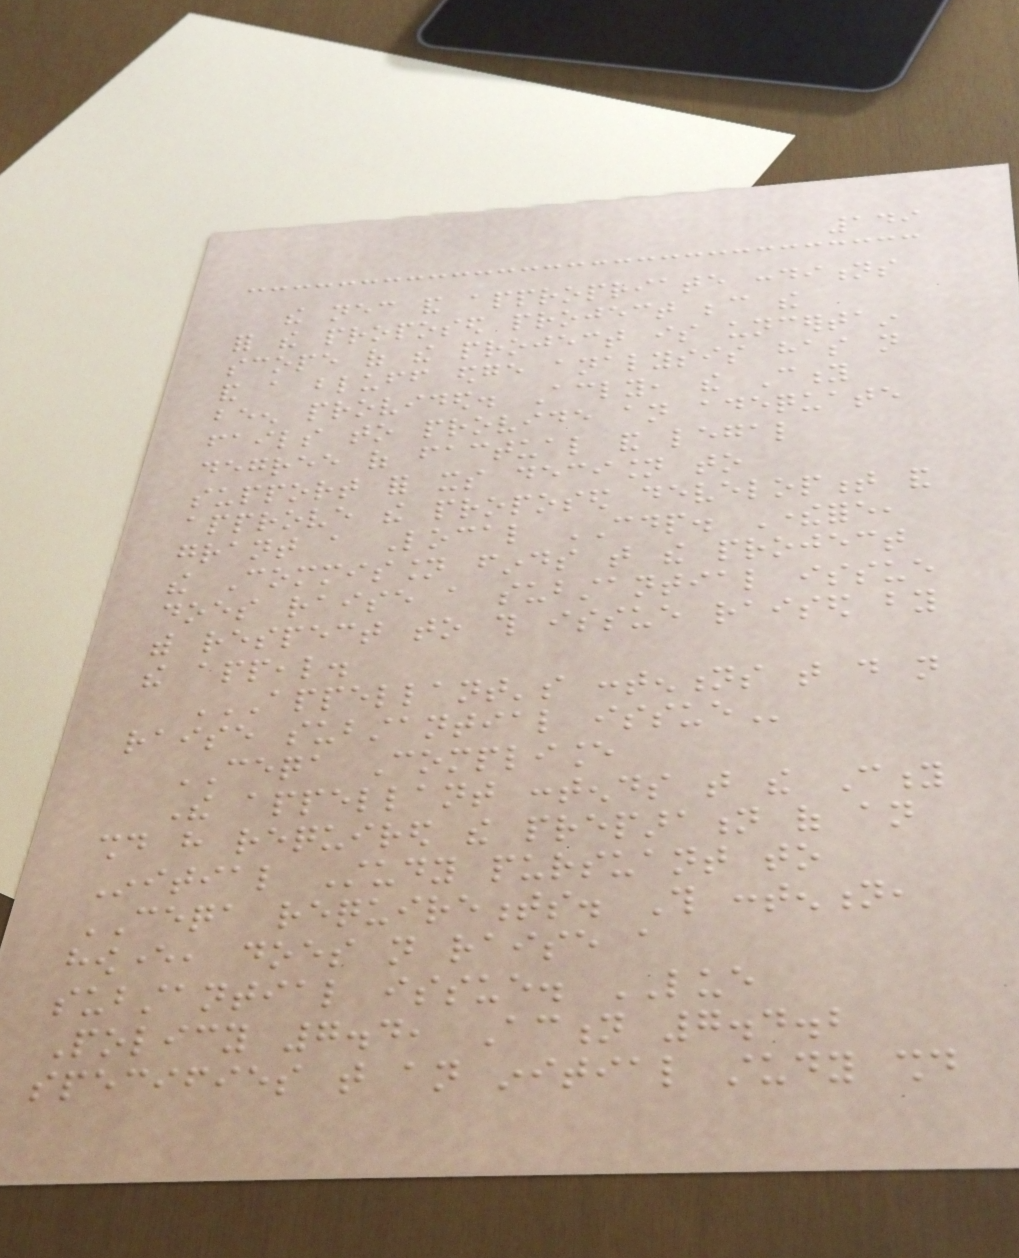149
the necessary and appropriate conditions
for the proposed project because the
scope of the project is uncertain
and a bluff edge analysis has not
been provided. Accordingly, the City
fails to provide an adequate
degree of factual and legal
support for its decision to
approve the proposed development and
grant a Local CDP. Therefore,
the Commission finds that the project
does raise a substantial issue
with respect to this issue raised by
the appeal.
APPELLANT'S CONTENTIONS THAT DO NOT
RAISE SUBSTANTIAL ISSUE
CEQA Compliance
The appellant contends that the City
should have required the preparation of an
Initial Study pursuant to
CEQA requirements. This contention,
however, does not raise a
substantial issue. LUE
Policy 7.4, Action 7.4.2
specifies that an initial study should
